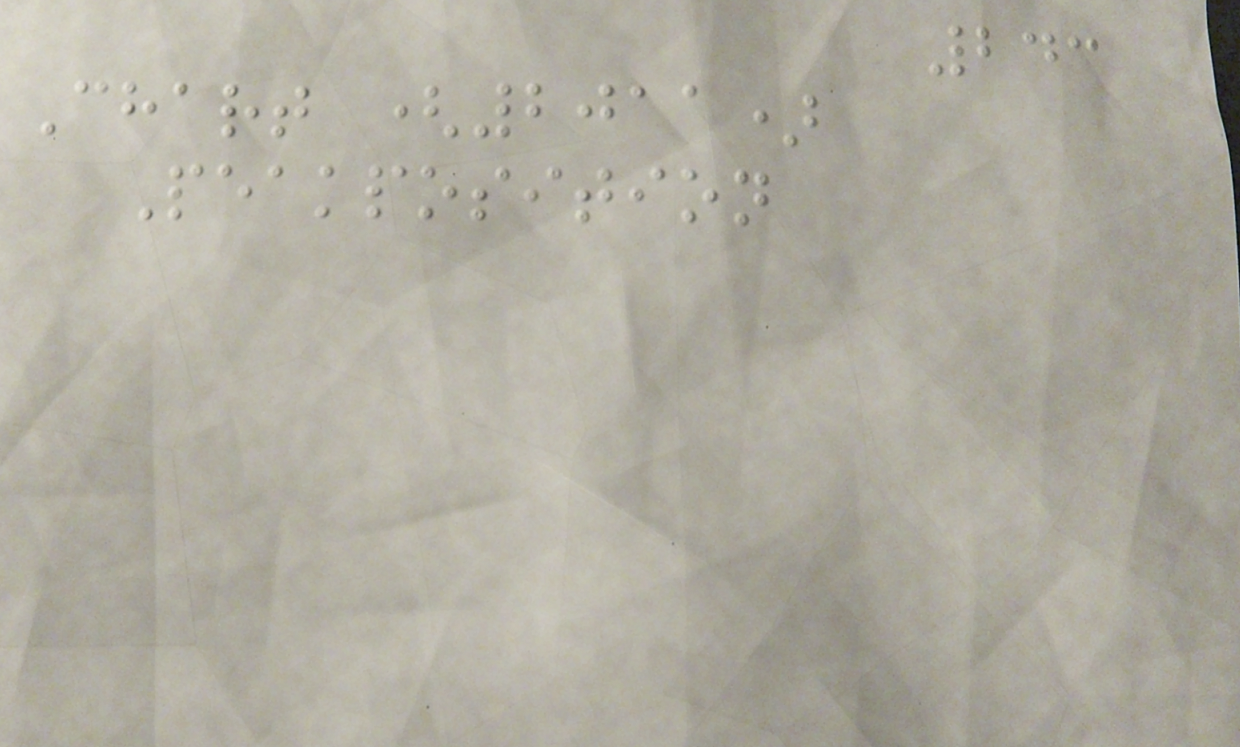243
Chart (2011)
Peakposition
